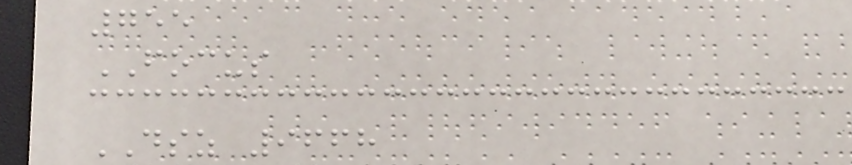755
FOCUS
DSZ 9668
